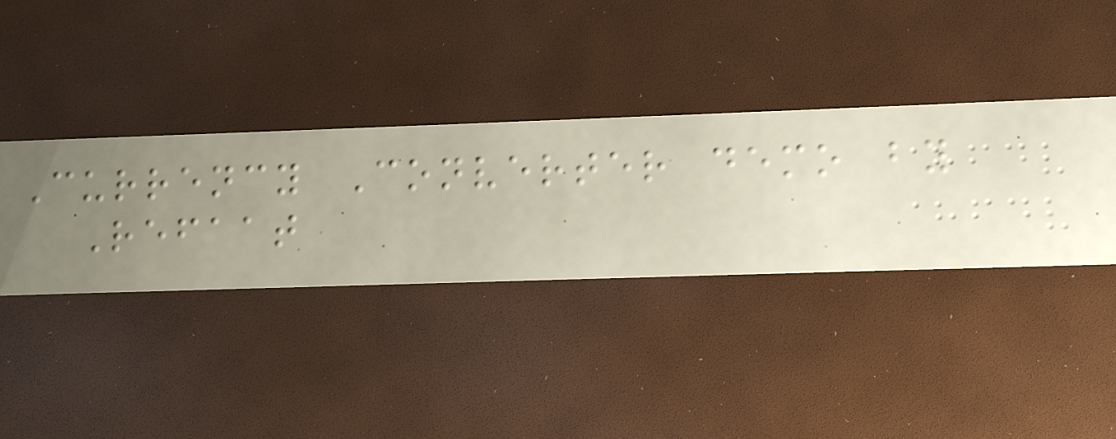Currency Converter demo by
Refaat
